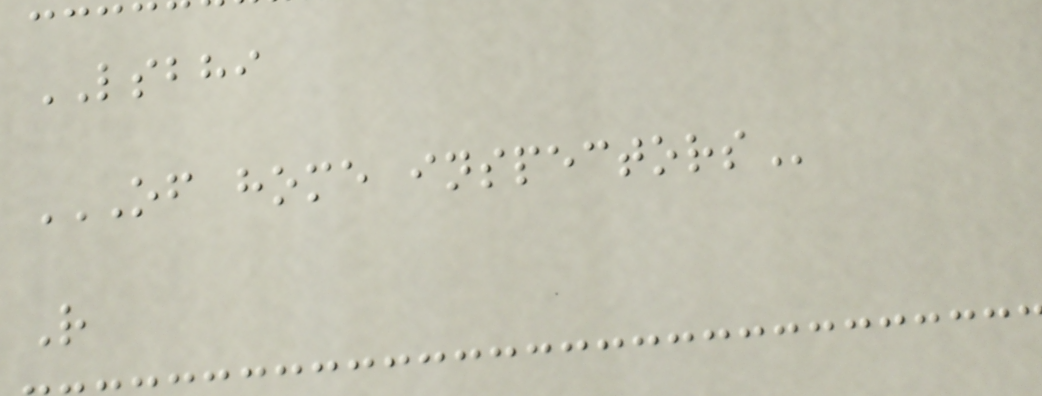LSBHI
OF HOME INSPECTORS
R
